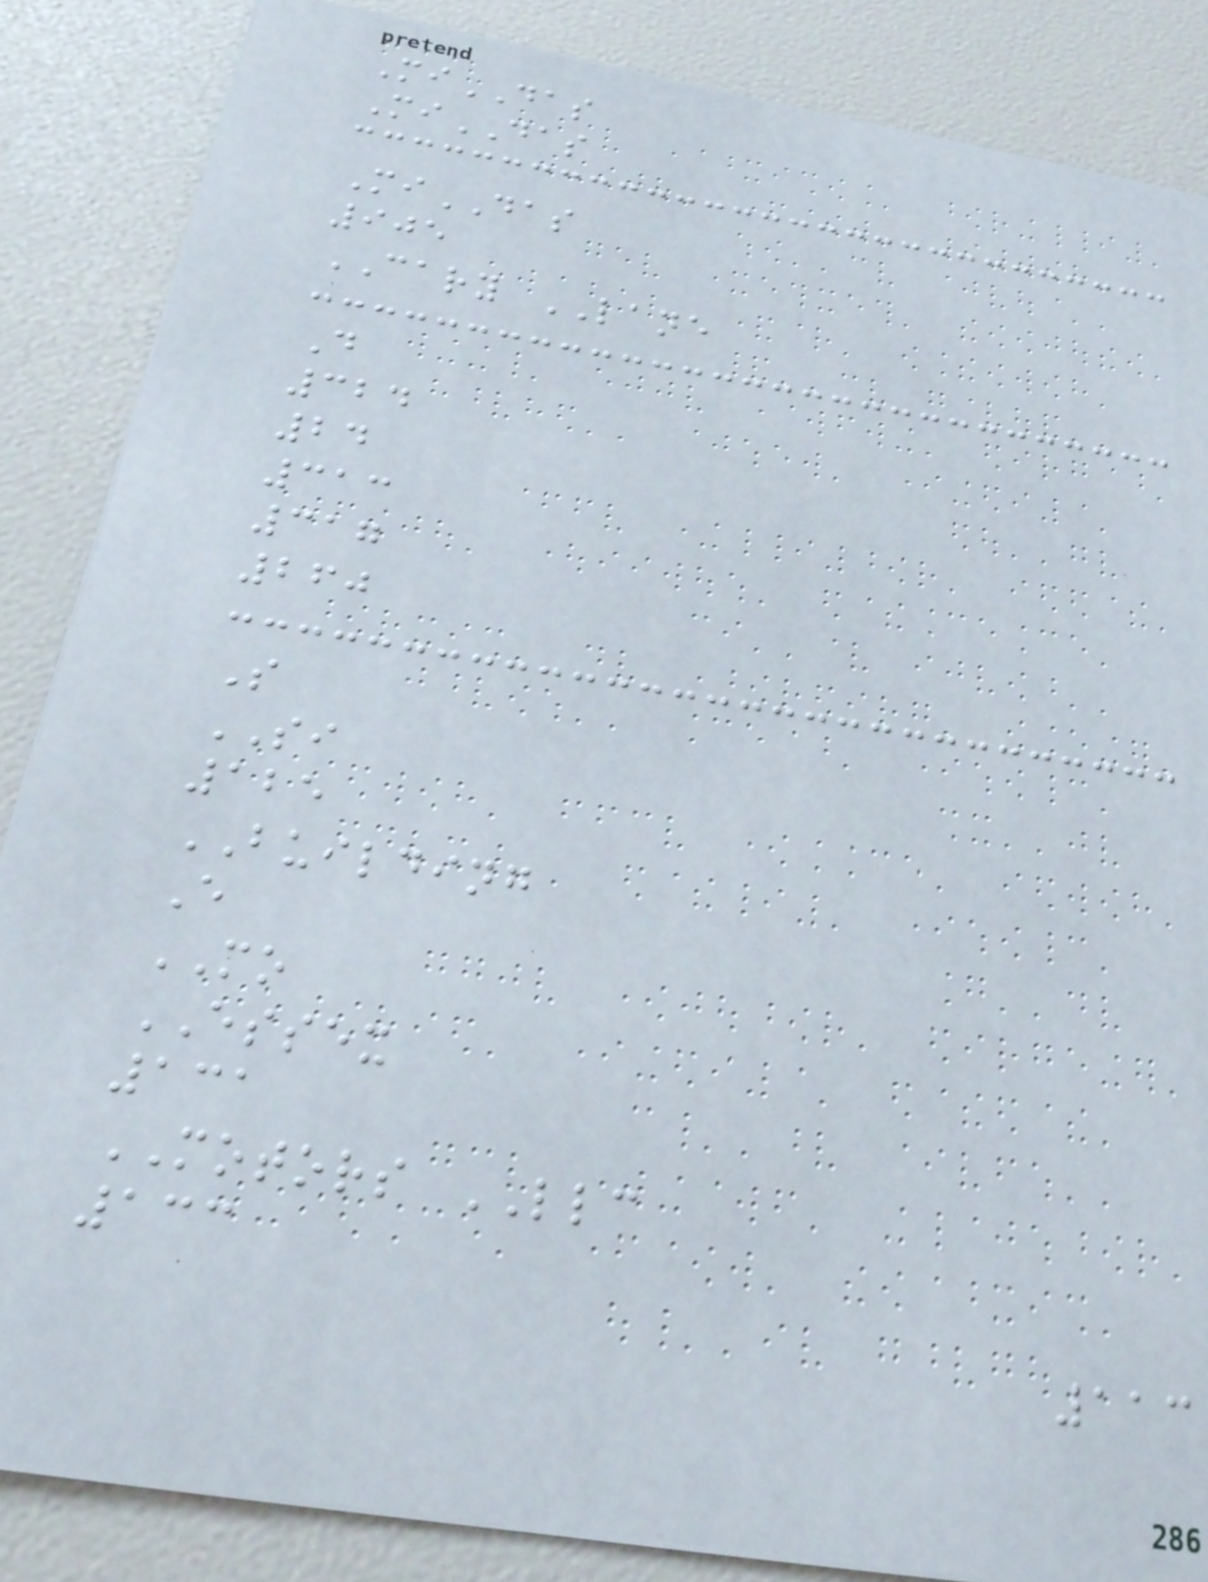MiDAS
MiDAS
MiDAS
905
CARY LANE
D
324
24
313
317
260
S
SI
125
BUILDING
E
MO
ESSEX
131
MOTORS LLC
133
113
